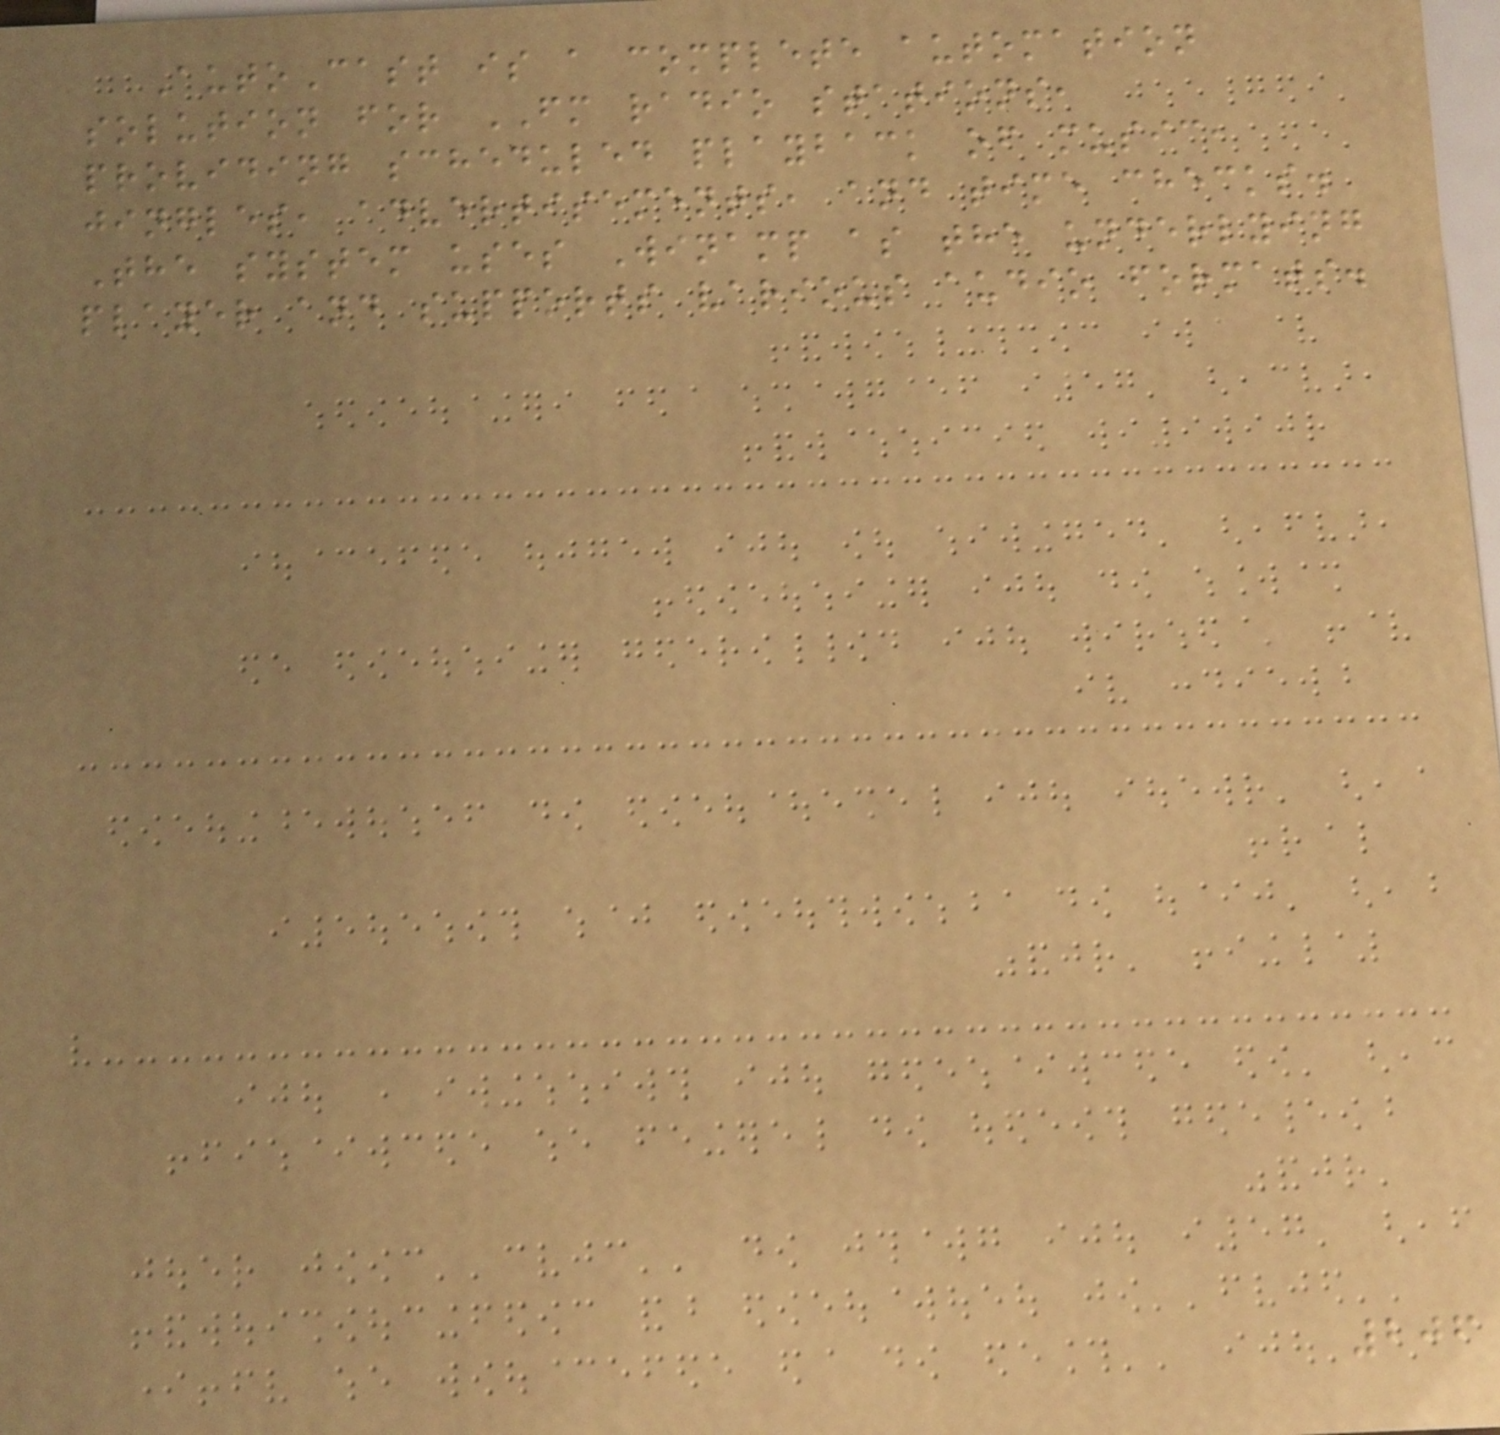AutoCast is a complete automation
solution for FM radio stations,
providing scheduled playback of music,
jingles, advertisements, and time checks.
The system uses Winamp as the underlying
player and supports various audio formats.
206
